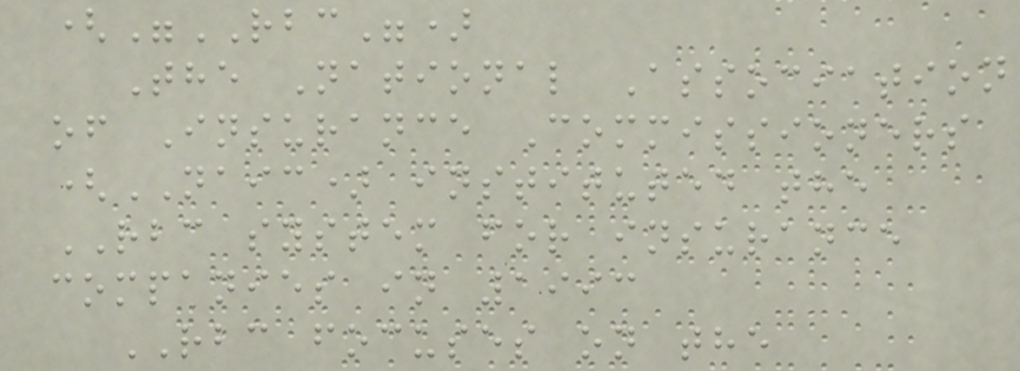("RBC")
The National Association
of Insurance Commissioners
(NAIC) instituted the
RBC system for insurance
companies in 1993
RBC focuses on the
